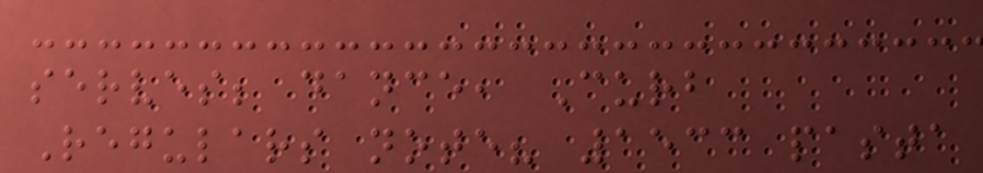serves; dance, Curb
Regulars note? 1533 pasta
